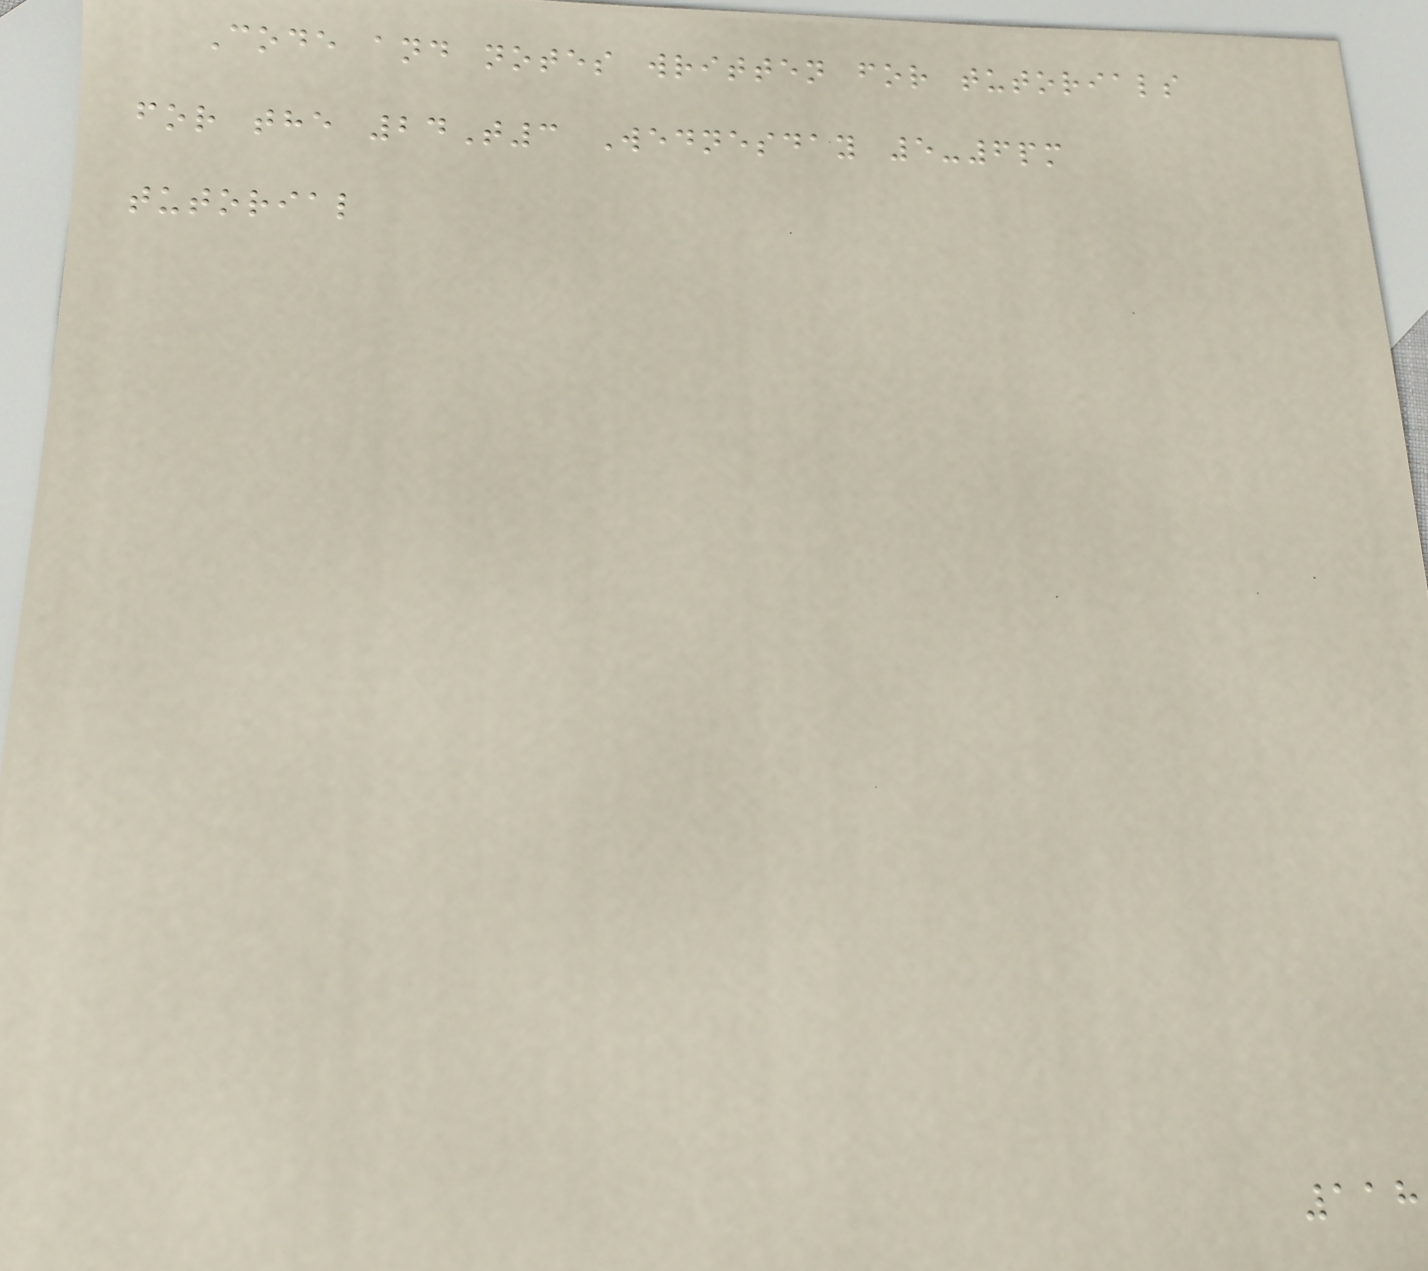Code and notes written for tutorials
for the 24T3 Wednesday 5-6pm
tutorial
118
